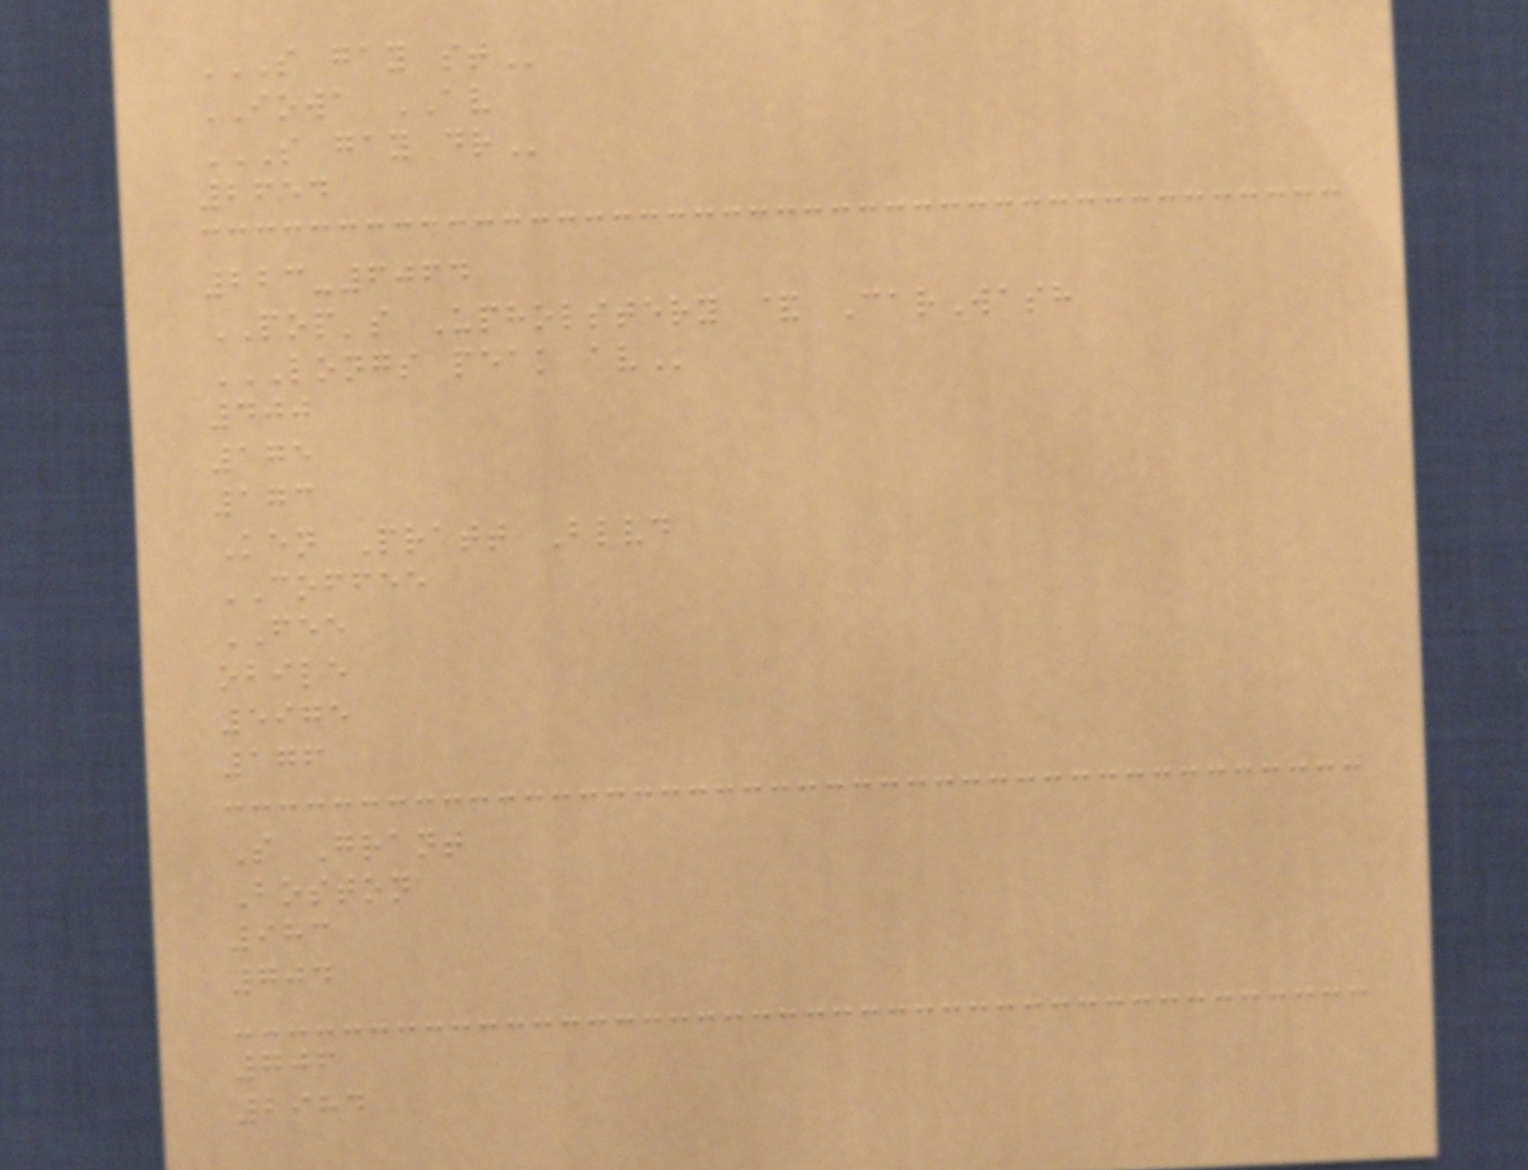S GAY ST
IOWA AV
S GAY DR
2654
223-6064
POP's Upholstery & CarWash
LONGS PEAK AV
400
175
173
Ken Pratt Blvd
COFFEE
FEE
obile
5975
176
S Grant
Boston
983
704
706
2984
